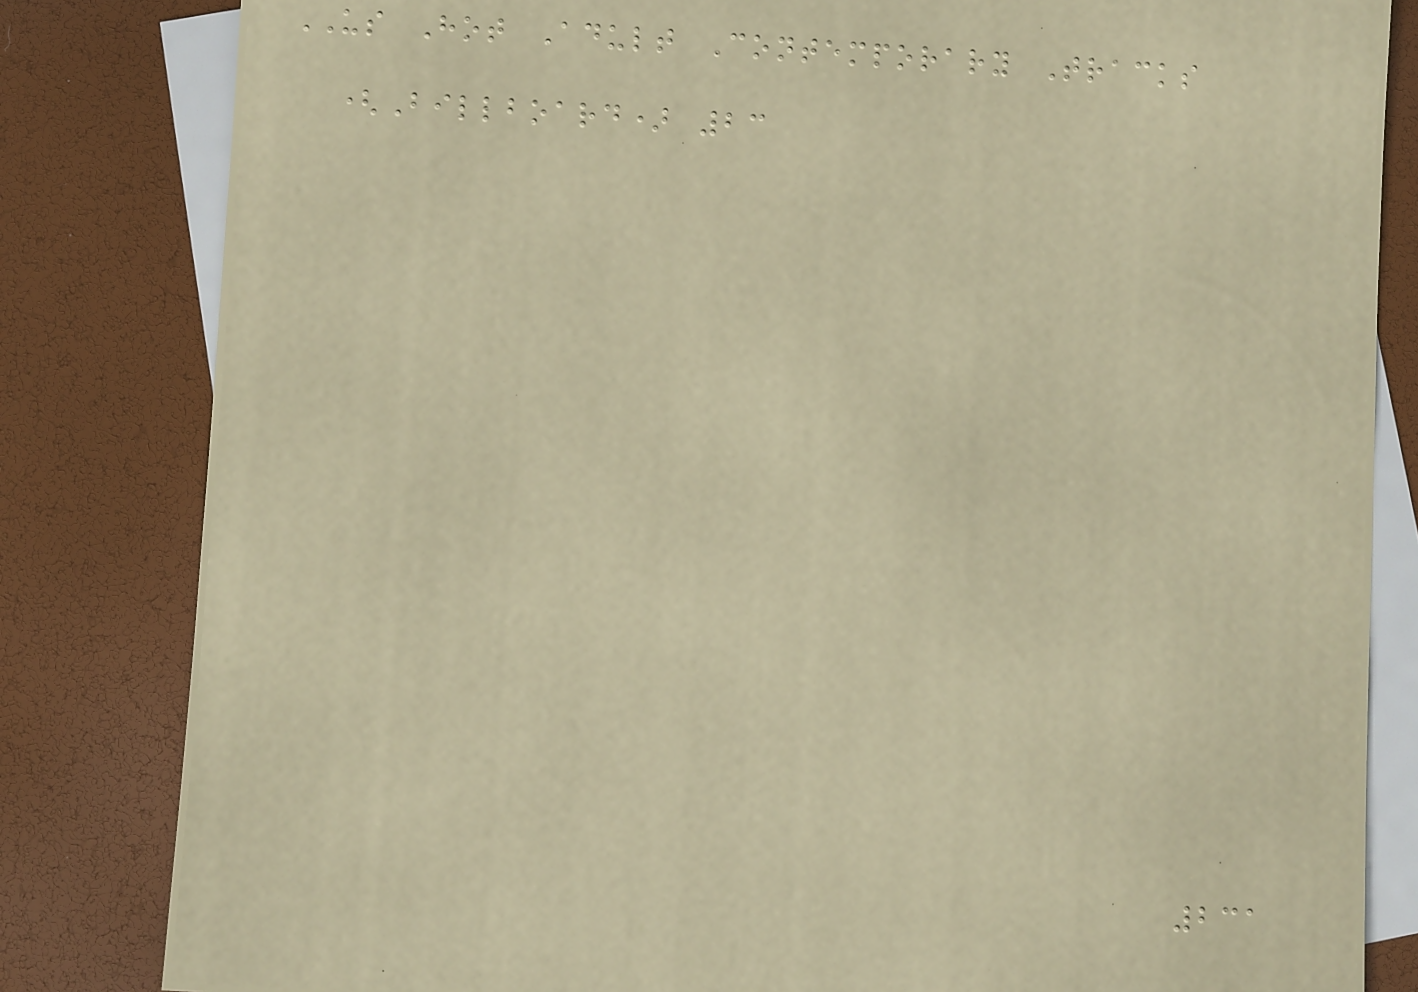US Hot Adult Contemporary Tracks
(Billboard) 23
231
